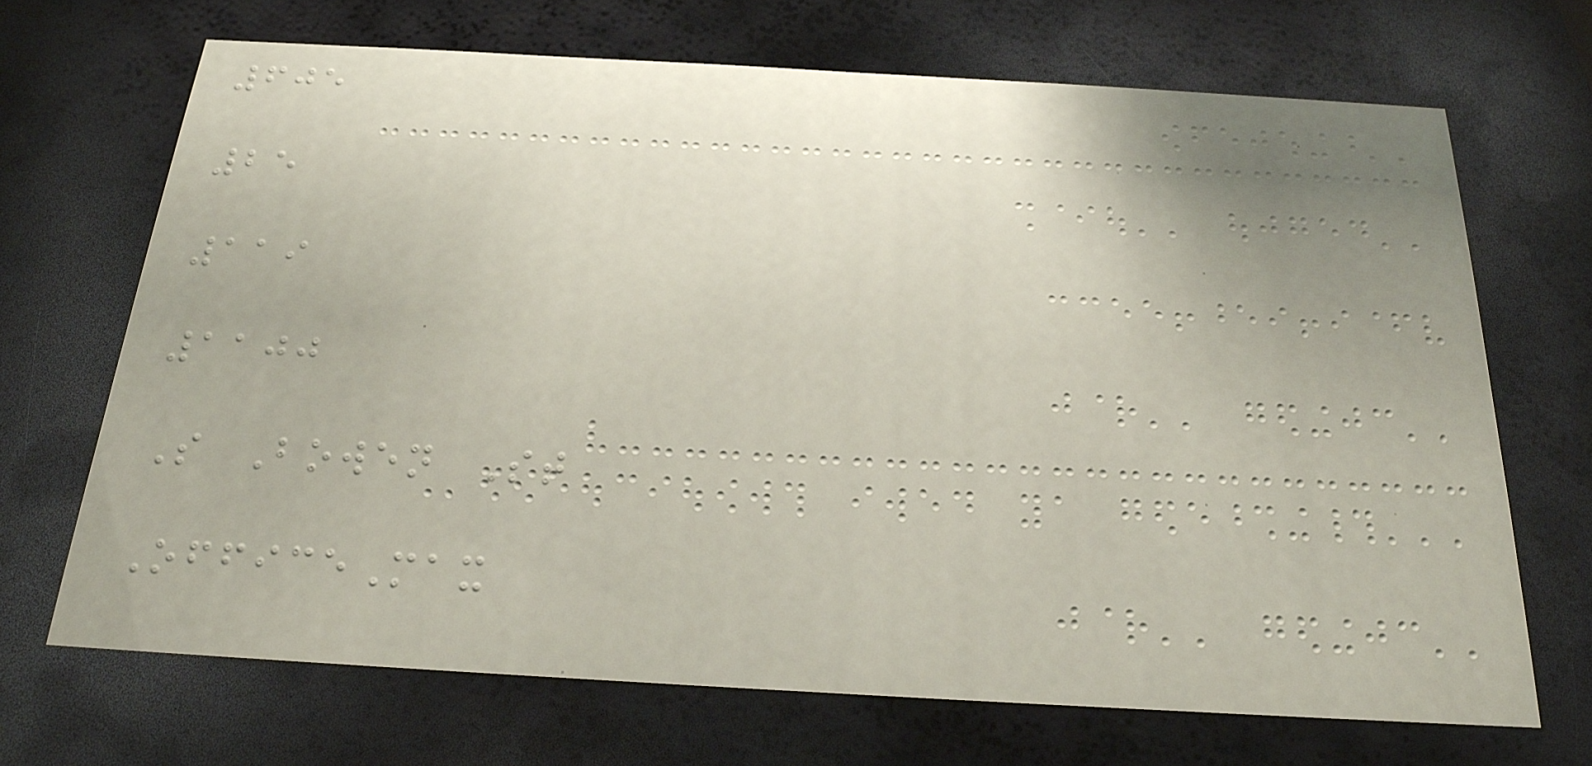605
25
119
1100
S Bowen St
OfficeMax
